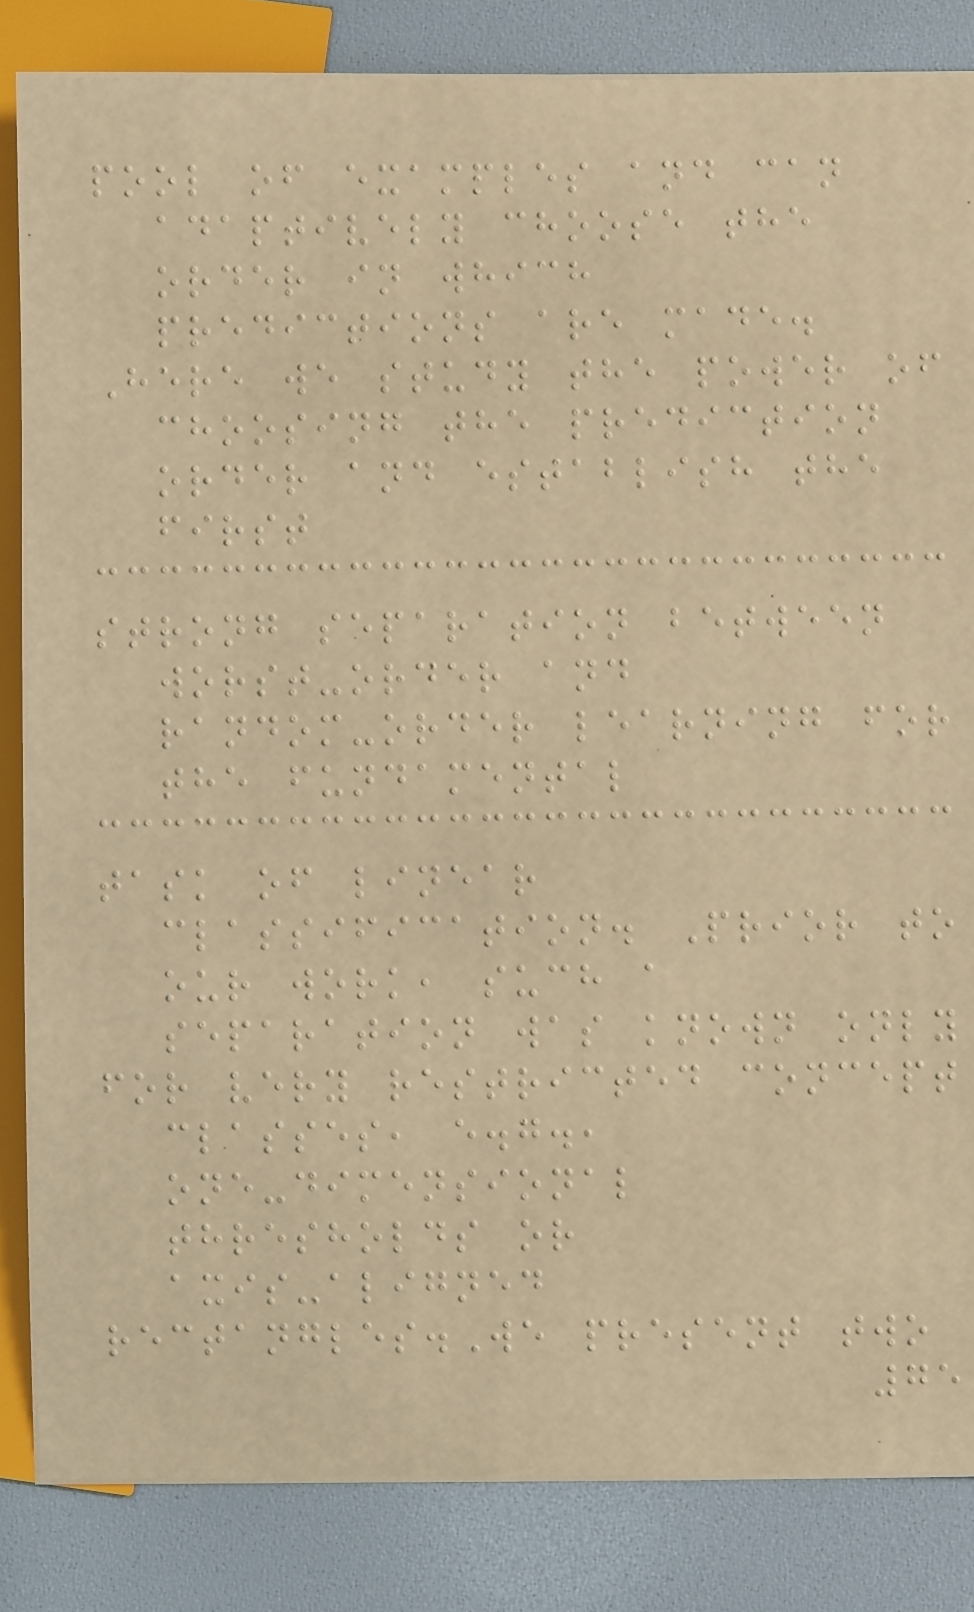pool of examples and can
adaptively choose the
order in which
predictions are made.
Here we study the power of
choosing the prediction
order and establish the
first
strong separation between
worst-order and
random-order learning for
the fundamental
task of linear
classification. Prior to
our work, such a
separation was known only
for very restricted concept
classes, e.g.,
one-dimensional
thresholds or
axis-aligned
rectangles.We present two
75
